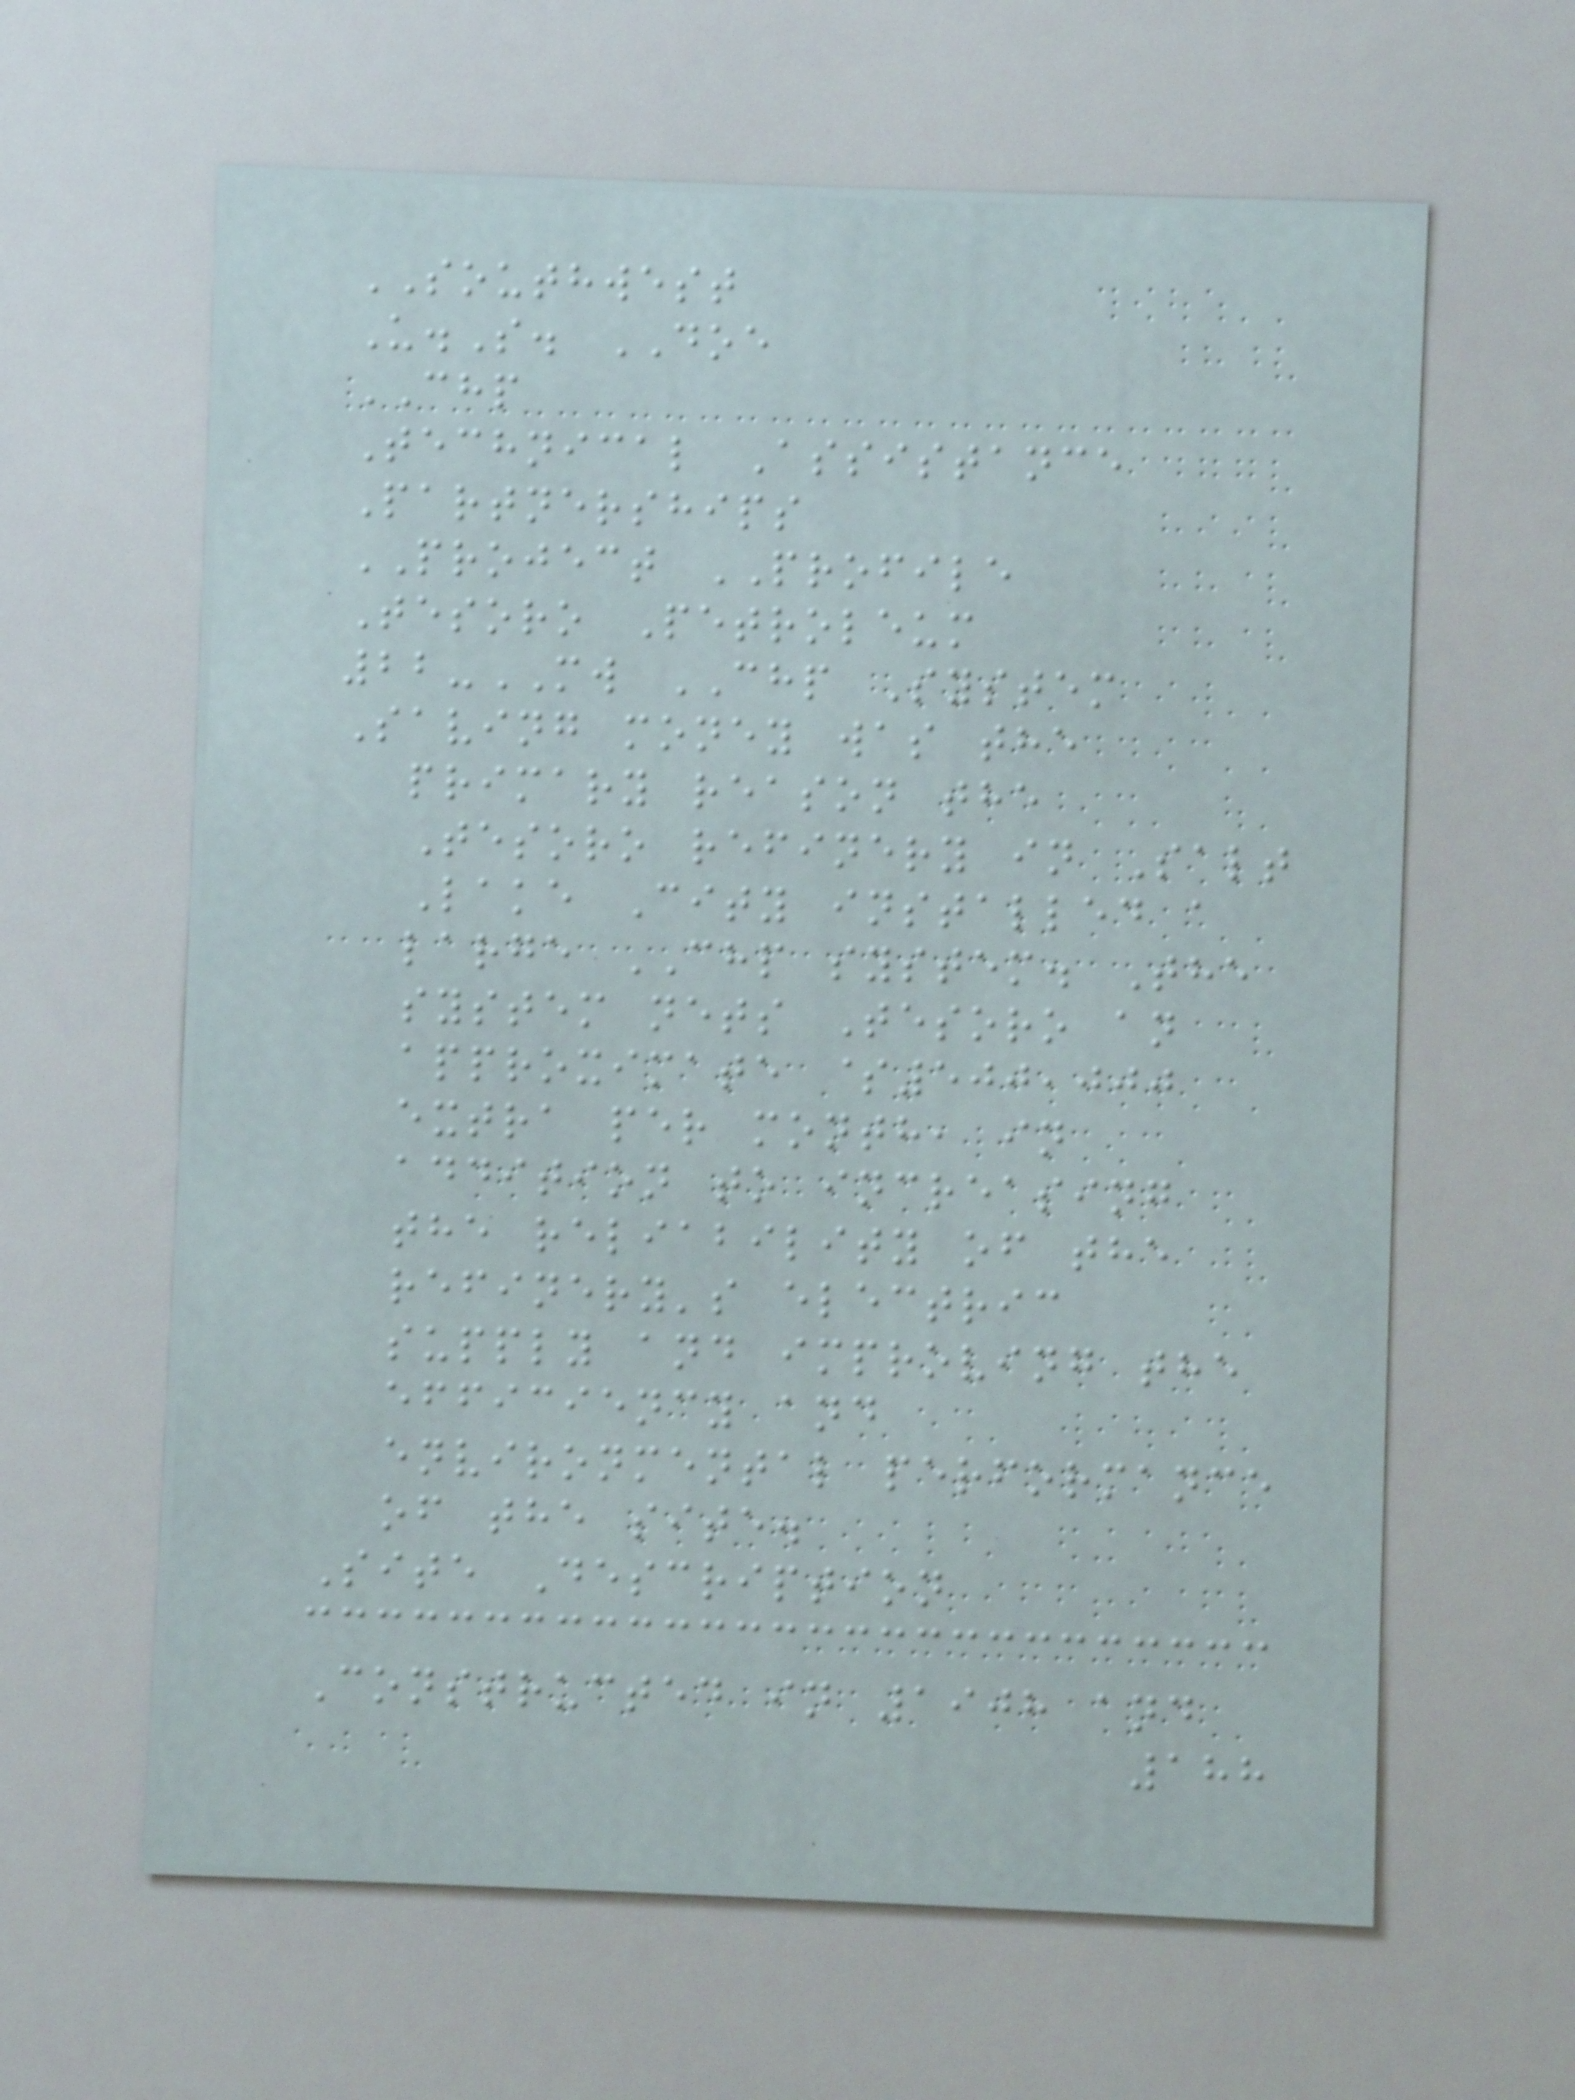SOUTHWEST
U.S. DOE
CHP
Technical Assistance
Partnerships
PROJECT PROFILE
Tesoro Petroleum
22-MW CHP System
Saving money was the
primary reason the
Tesoro refinery in Salt
Lake City installed a
large CHP system. The
system nets Tesoro an
approximate $500,000
extra per month, in
addition to increasing
the reliability of the
refinery's electric
supply and improving the
efficiency and
environmental performance
of the site.
Site Description
Constructed in 1908 and
188
